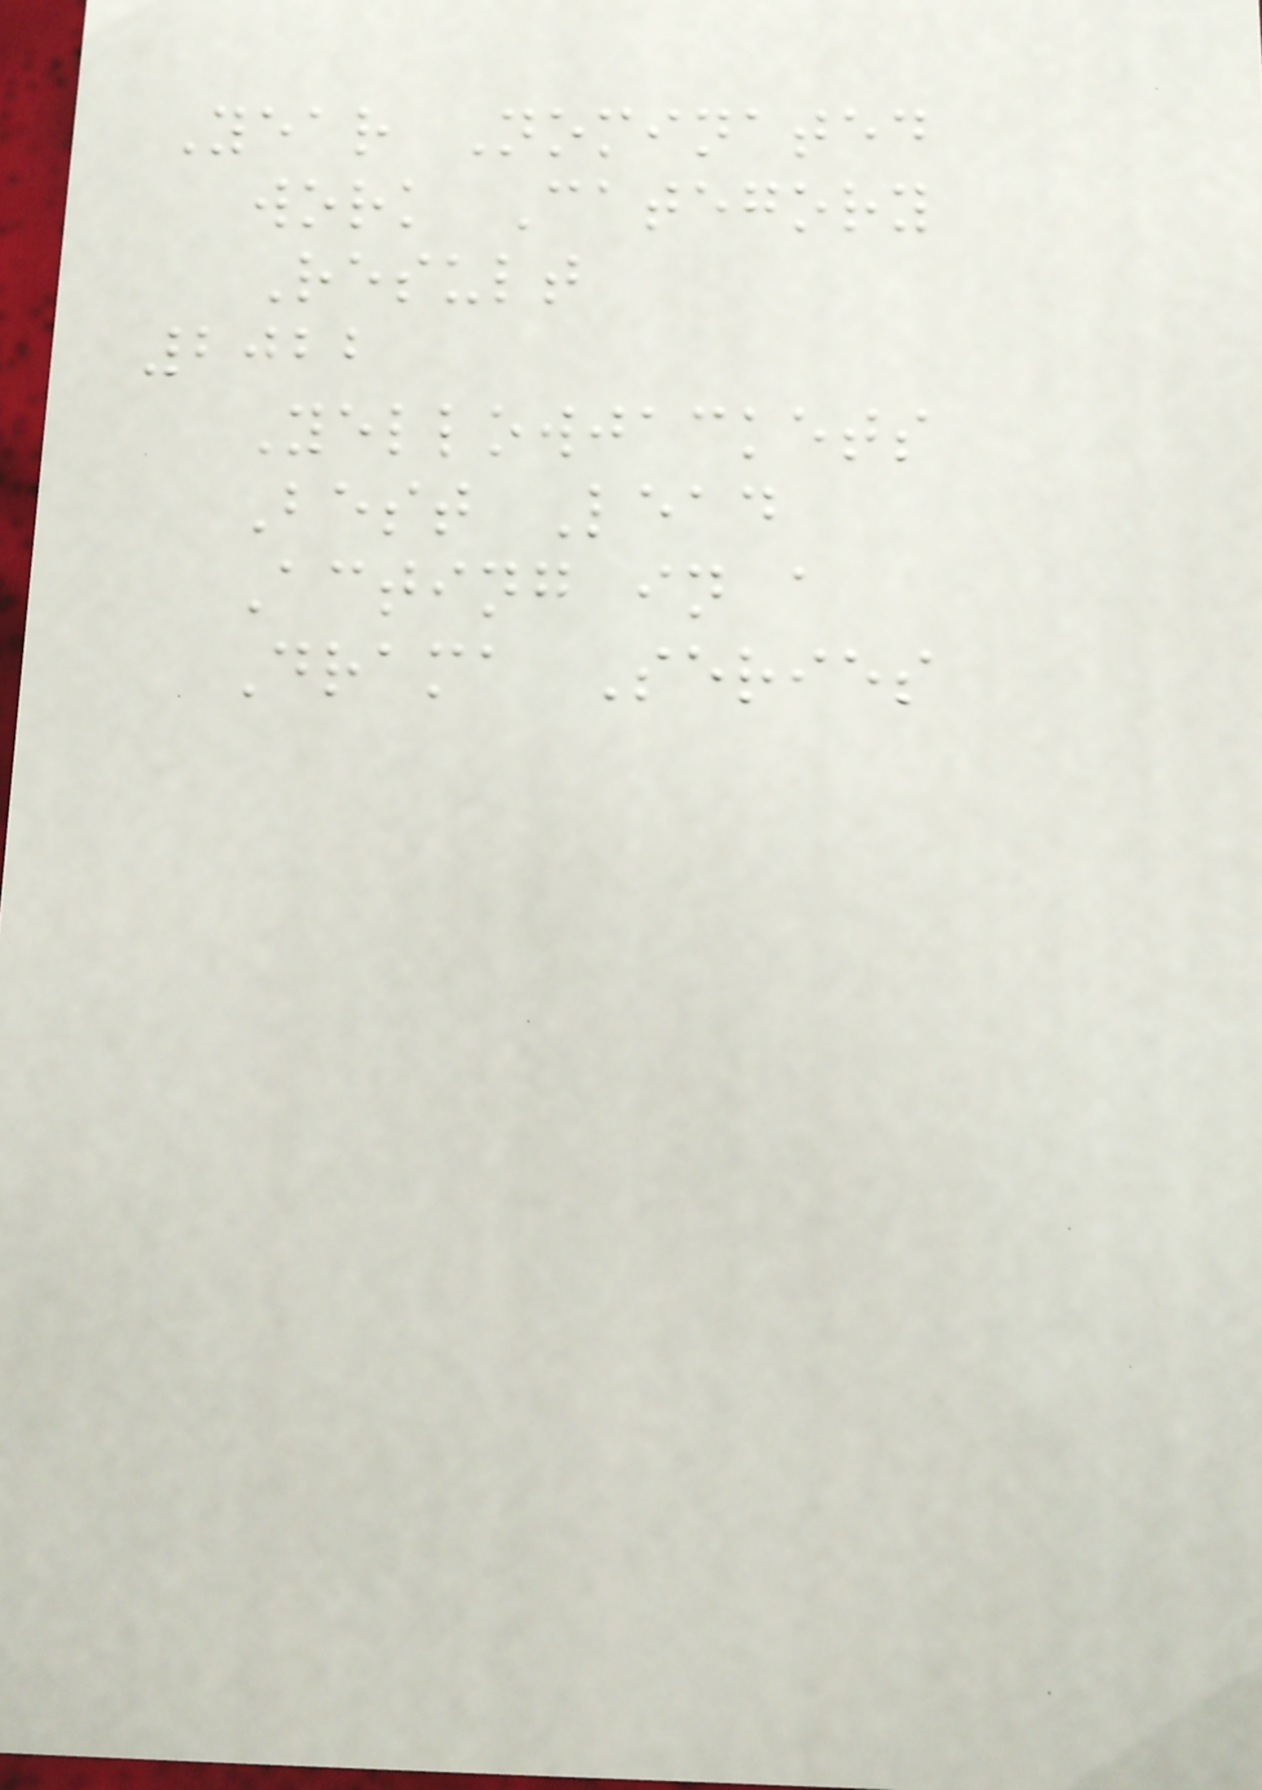Year Nominated
work Category
Result
2022
Yellowjackets
Best Lead
Acting in a
Drama Series
